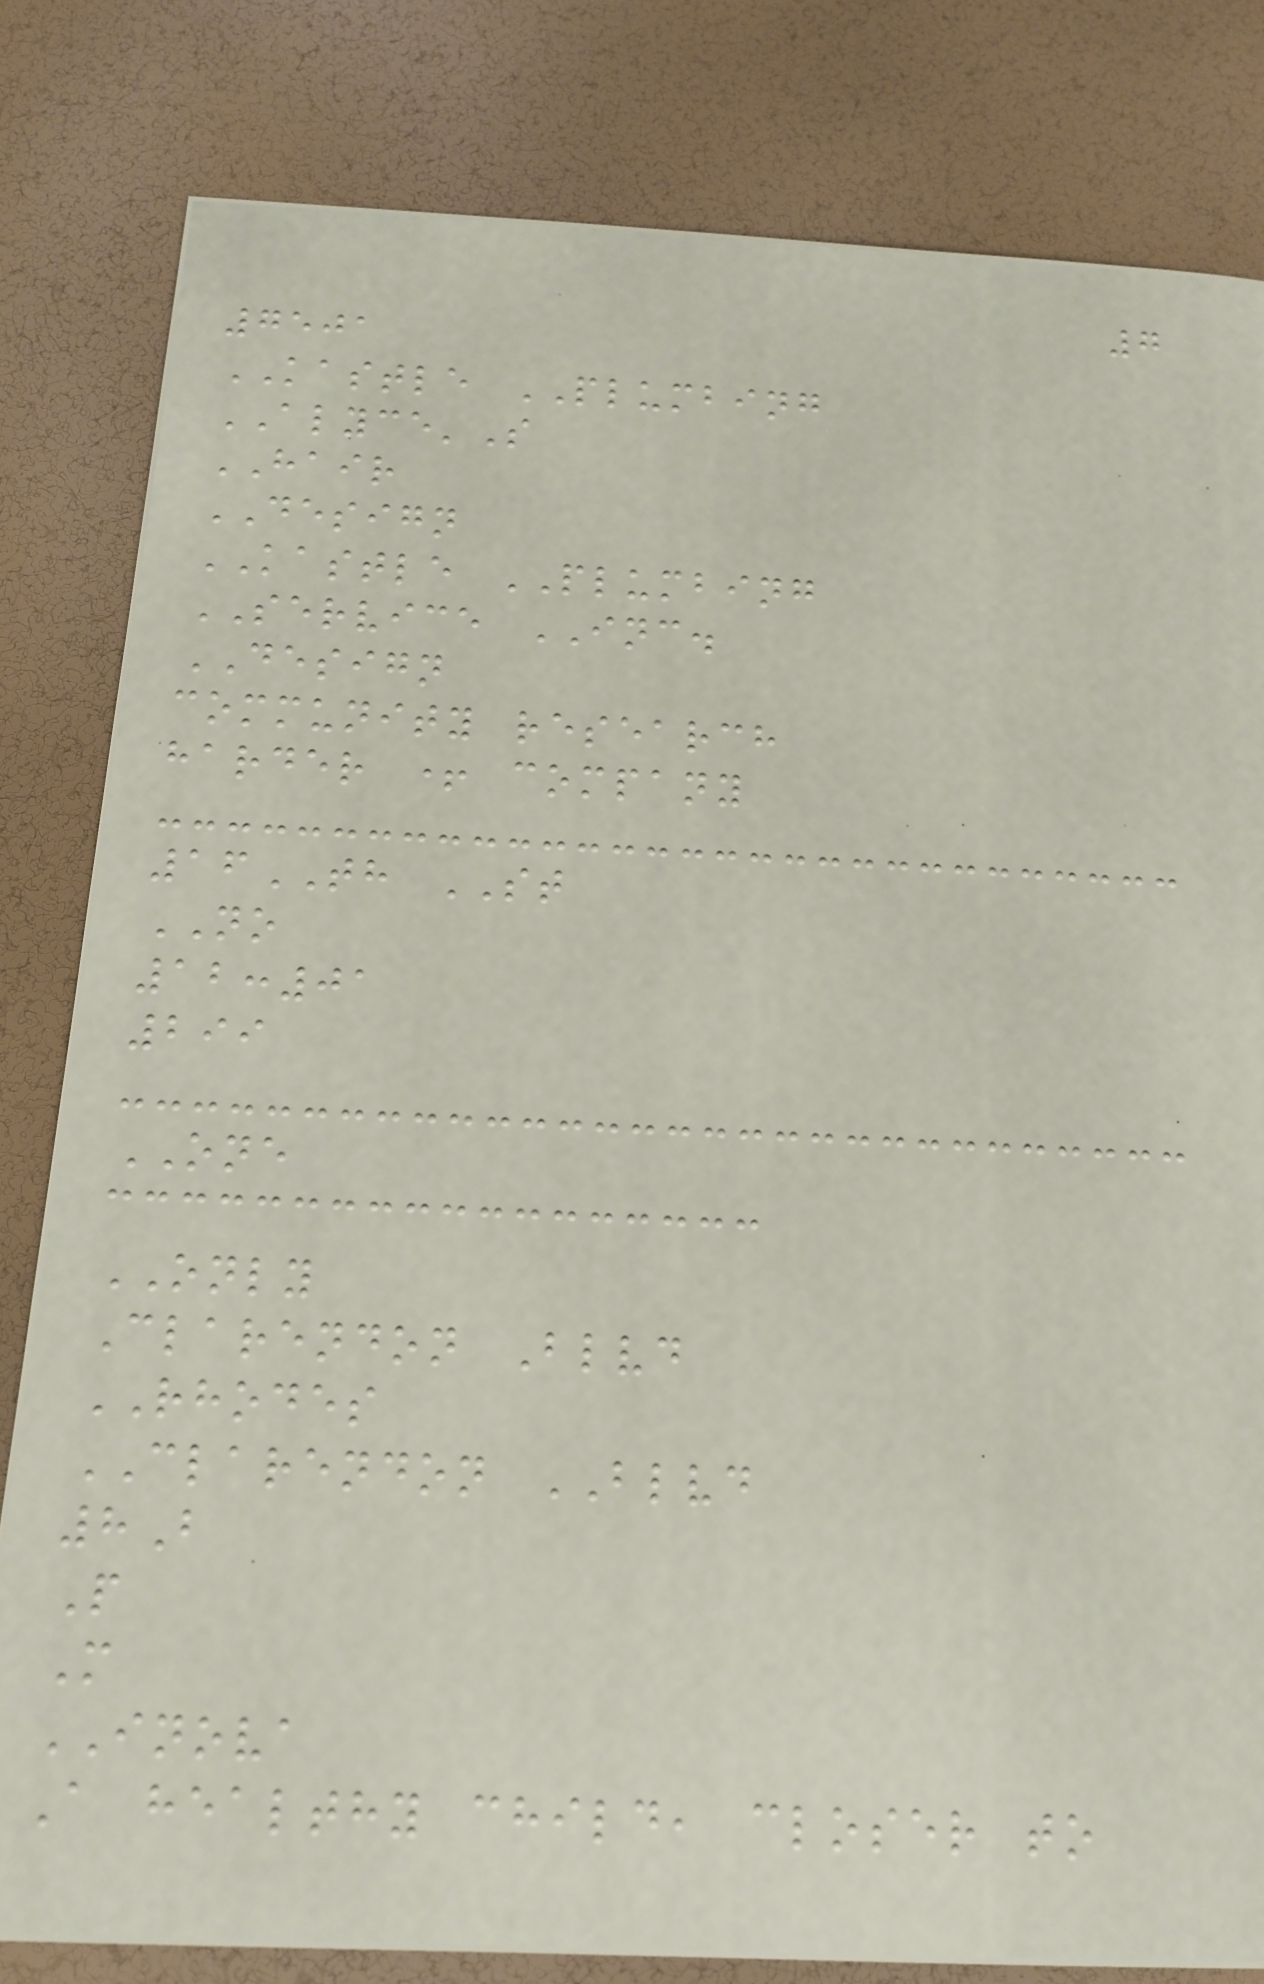7
7501
KASTLE PLUMBING
ALYCE'S
HAIR
DESIGN
KASTLE PLUMBING
SERVICE INC.
DESIGN
community research
harder + company
16TH ST
NO
12:01
299
ONE
ONLY
Clarendon Blvd
RHODES
CLARENDON BLVD
8B
P
M
INOVA
A healthy child, closer to
